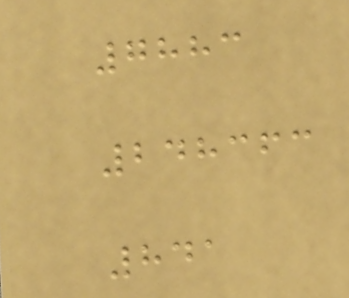7883
248363
841
